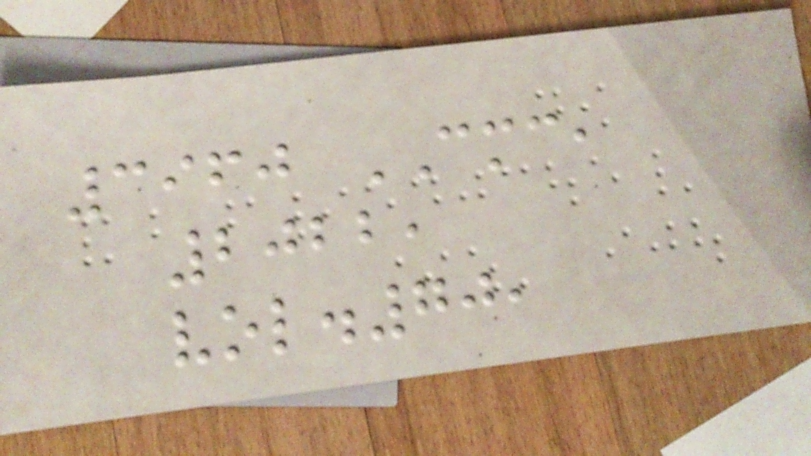3960 CMC,
2022,
vol.70,
